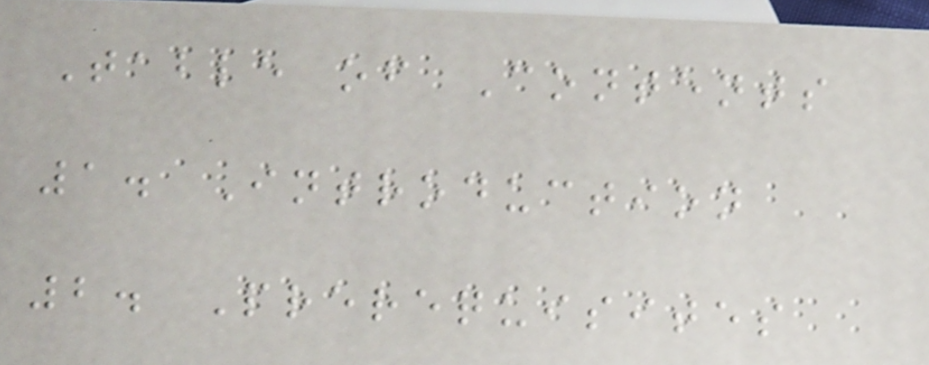Table of Contents
1. Introduction
2. Prerequisites
